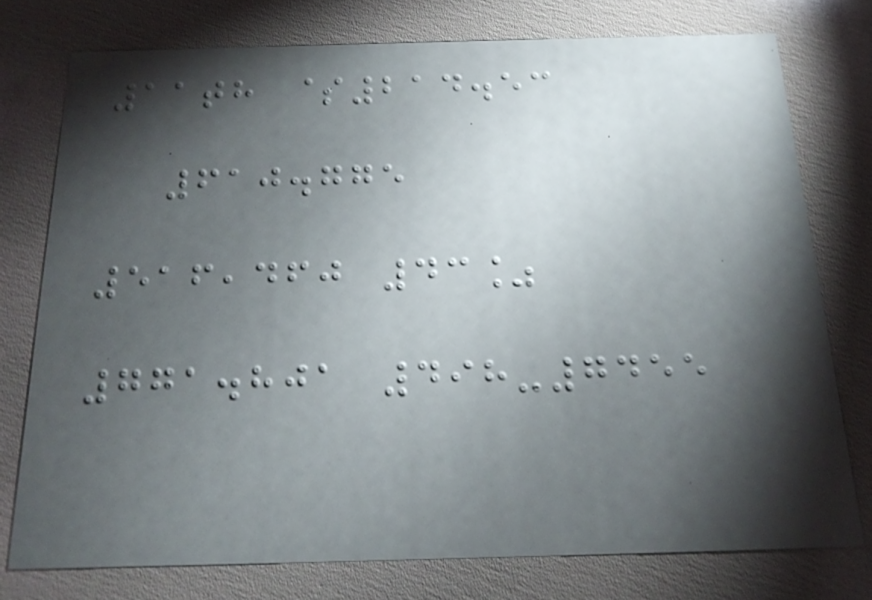11th $214.53
610.775
516,460 43%
771.801 498-7455
